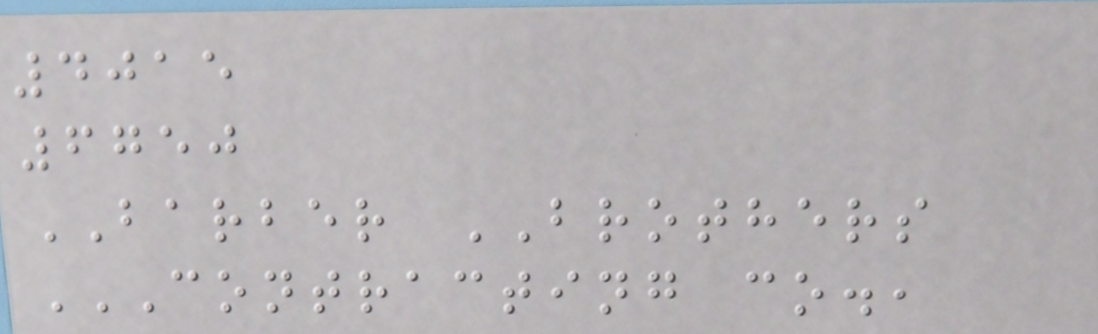4015
6750
BARBER BROTHERS
CONTRACTING CO.,
